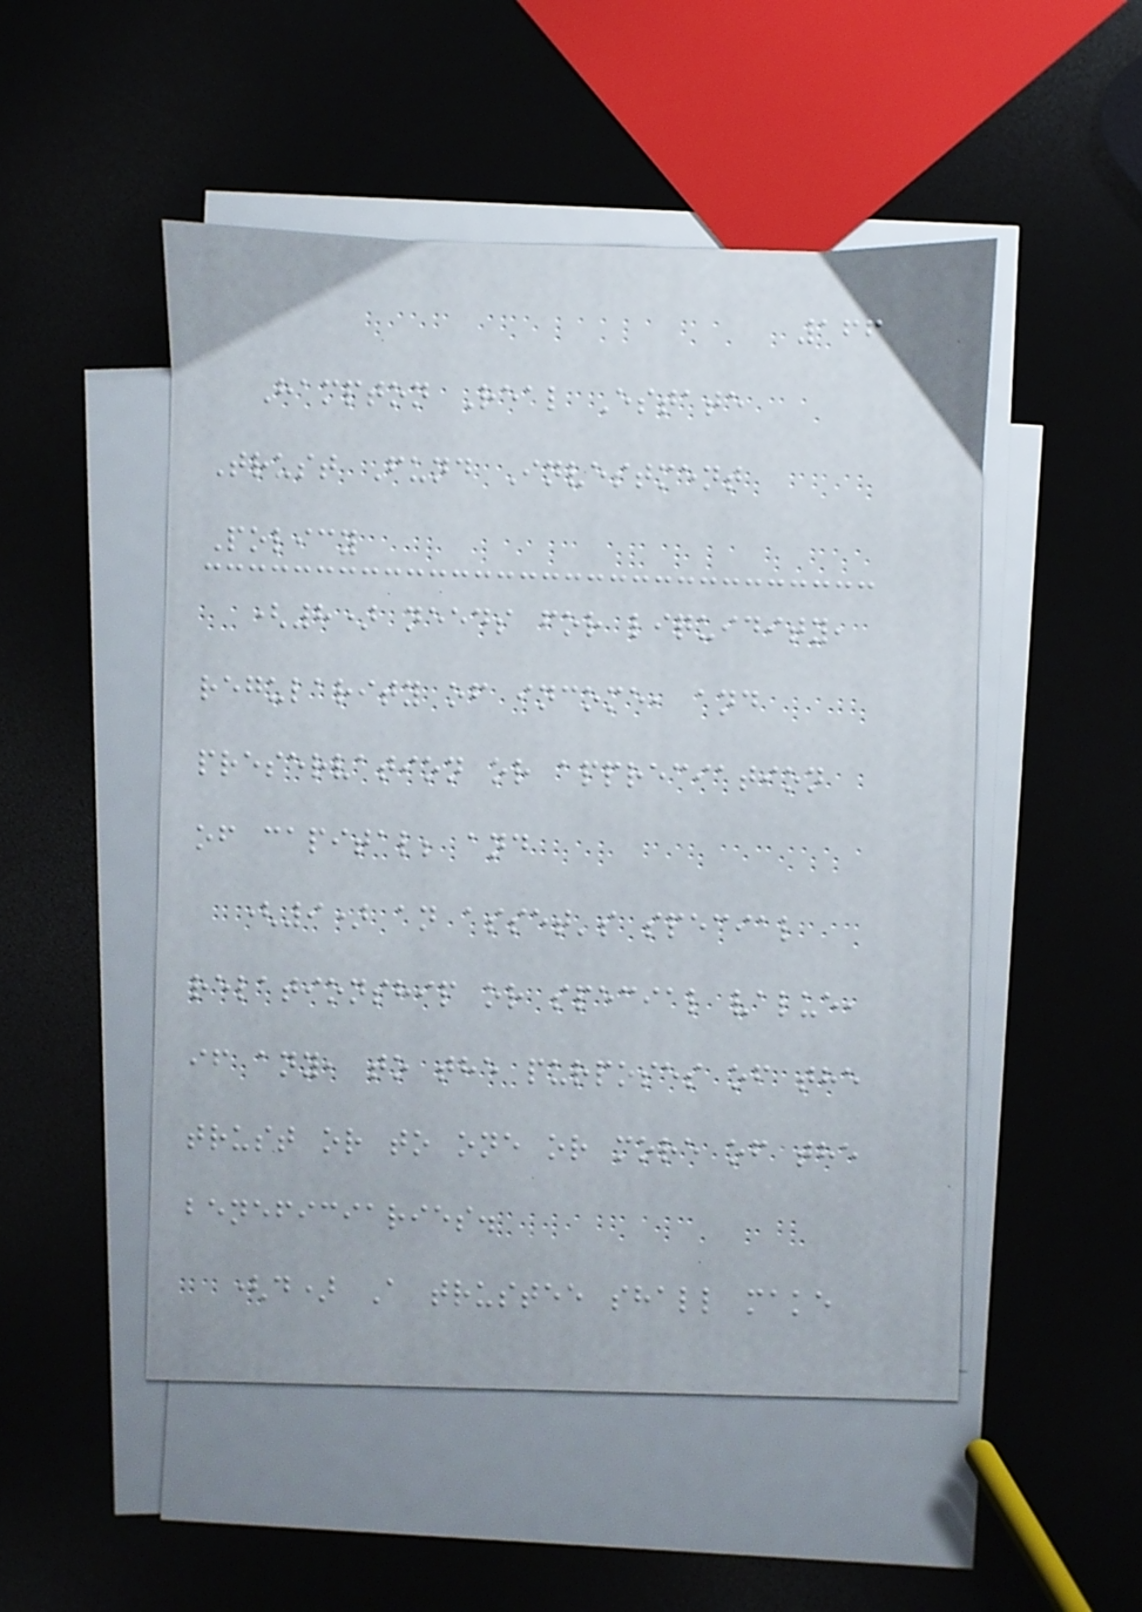166
Hampton Real Estate
Trust Fund Investment
Policy
(8) needs for liquidity,
regularity of income, and
preservation or appreciation
of capital; and
(9) an asset's special
relationship or special value,
if any, to the purposes of the
trust or to one or more of the
beneficiaries.
(d) A trustee shall make
